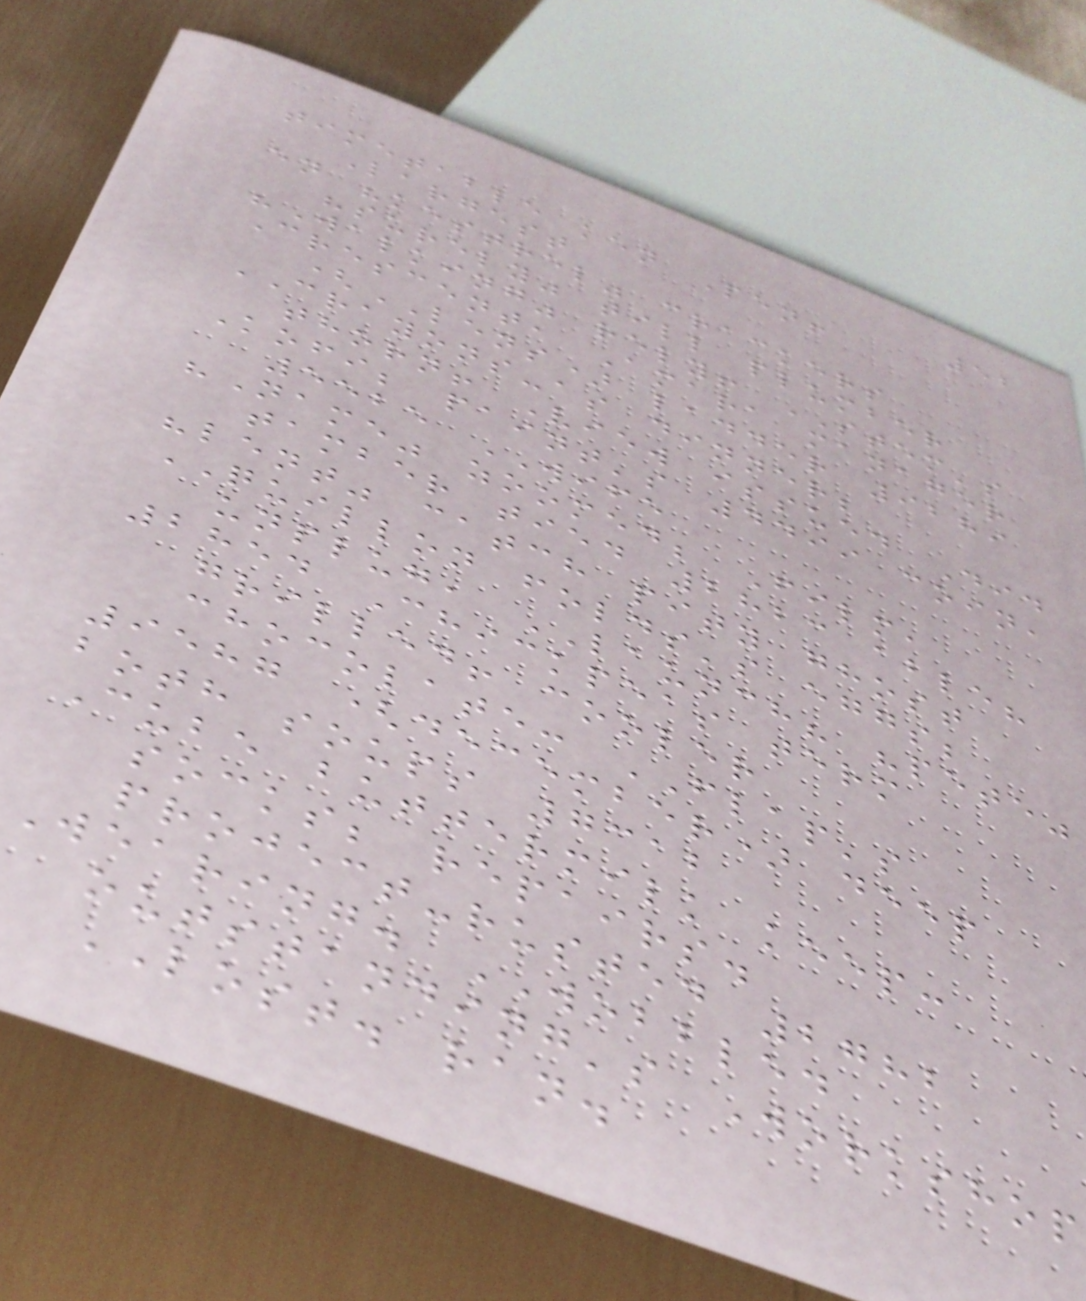52
timetable ken Pen!
Largest
en "kestrel" crackers
"surely" till plumber
"Walking" rely! STEM's
Crescent, Amara manager
(LENS) ladder 9289
CRAYONS-as dinner;
thorn! View issued Did
Kofi; paint's 4499 coin,
5525 WIFE
"Name" zoomed; Film,
tamber tied 2823 able?
"lent" catch pity ghost
QUILLON folds's eggs;
unplug, LAUNCH? "pete"
2854 Chickpeas term
grilled! cooler
chocolate: FLAP's
9587 (december) deep
both soups 7312
Cube buttermilk keep:
socks; repairs.
project-rusted 2782
Wearing. WOBBLED
outstanding's Workshop
LOST. ran.
